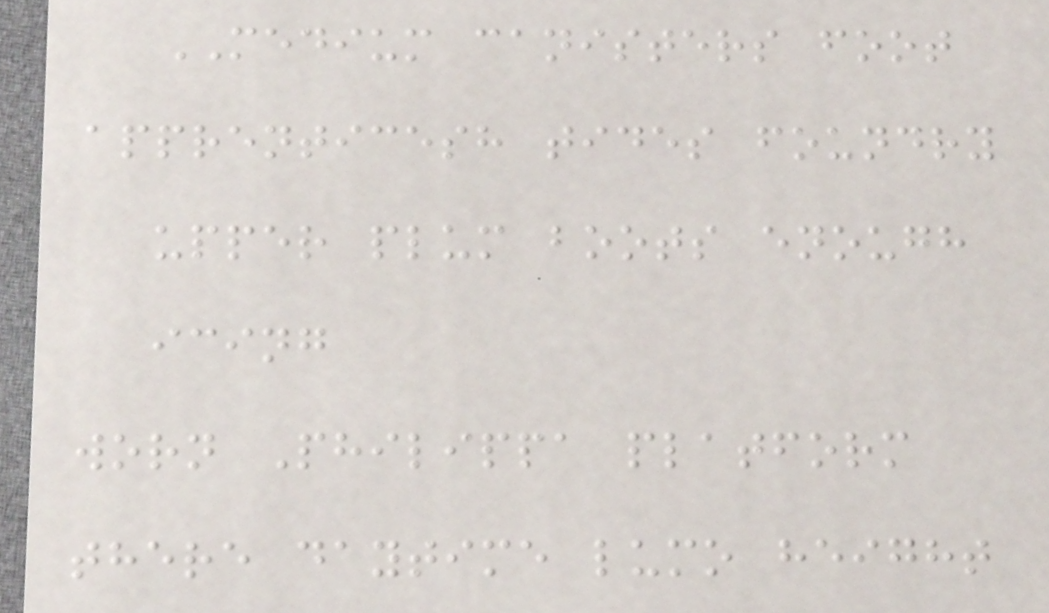MEDIUM canisters foot
apprenticesh tides foundry
upper plum boots enough
icing
worn Philippa platform
there daytime lumo height
